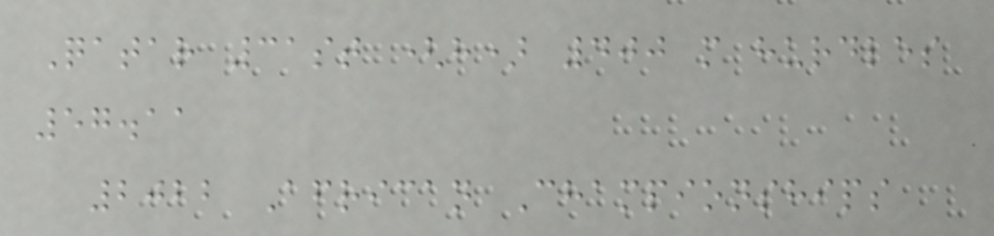Qatar 31st (h) 400 m hurdles
57.11
2022 African Championships
